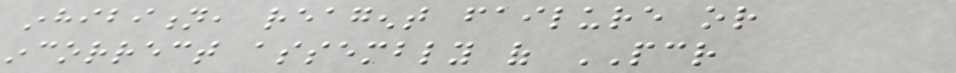inhibition, reagent failure or
incorrect assembly of PCR
